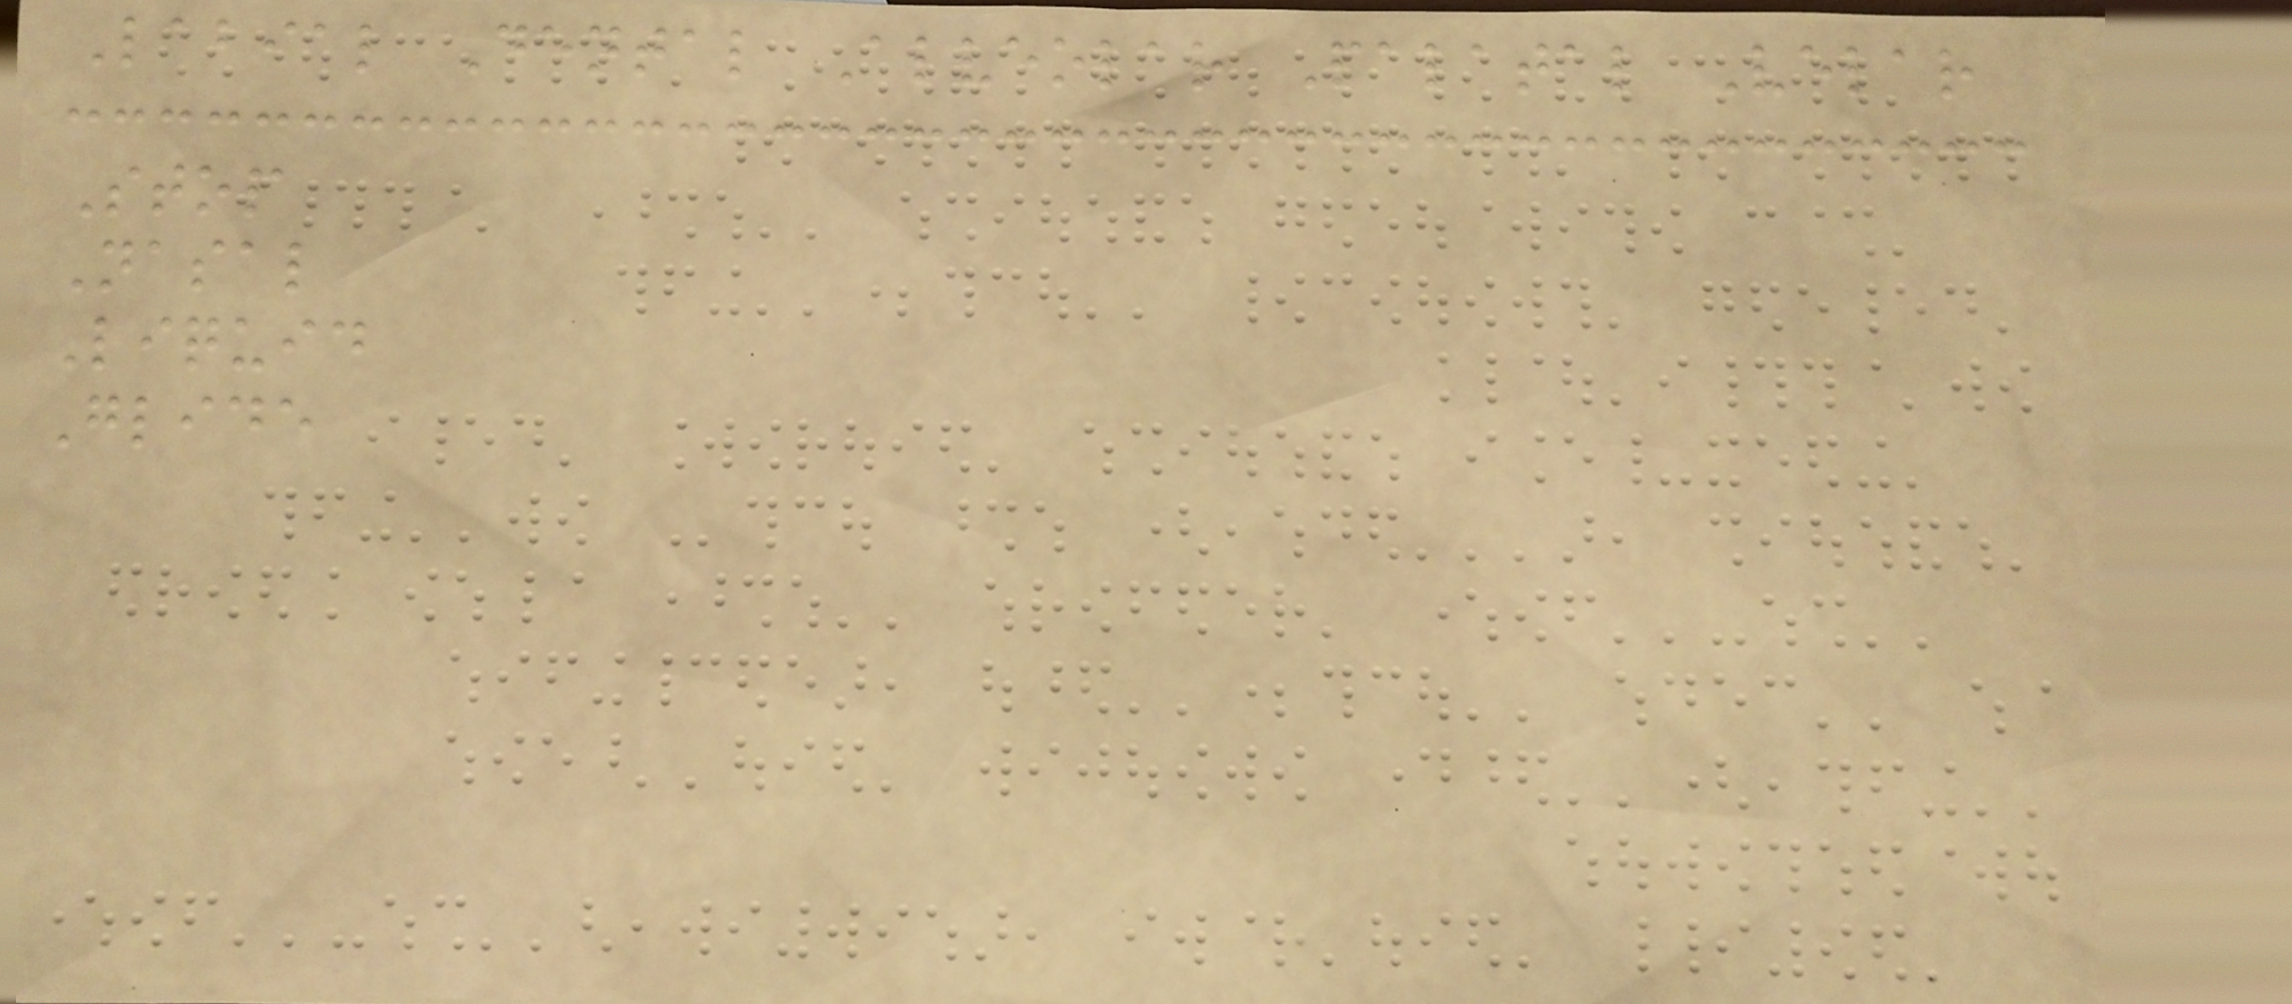Labial Dental Alveolar Palatal Velar
Stop
Nasal
Liquid
Glide
